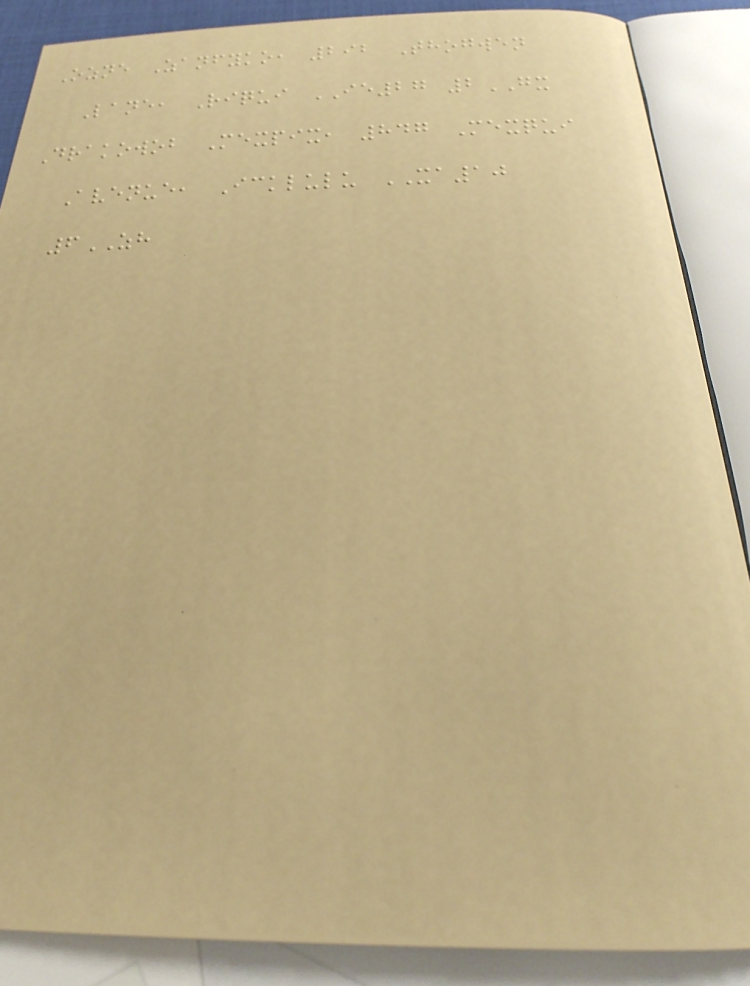Ozne Zanfyko, 292 Thogwen
Lane, Riqui IE27 2GX
Drakowob Mexpix, 847 Mexqui
Avenue, Icklulu XA10
6ZH
